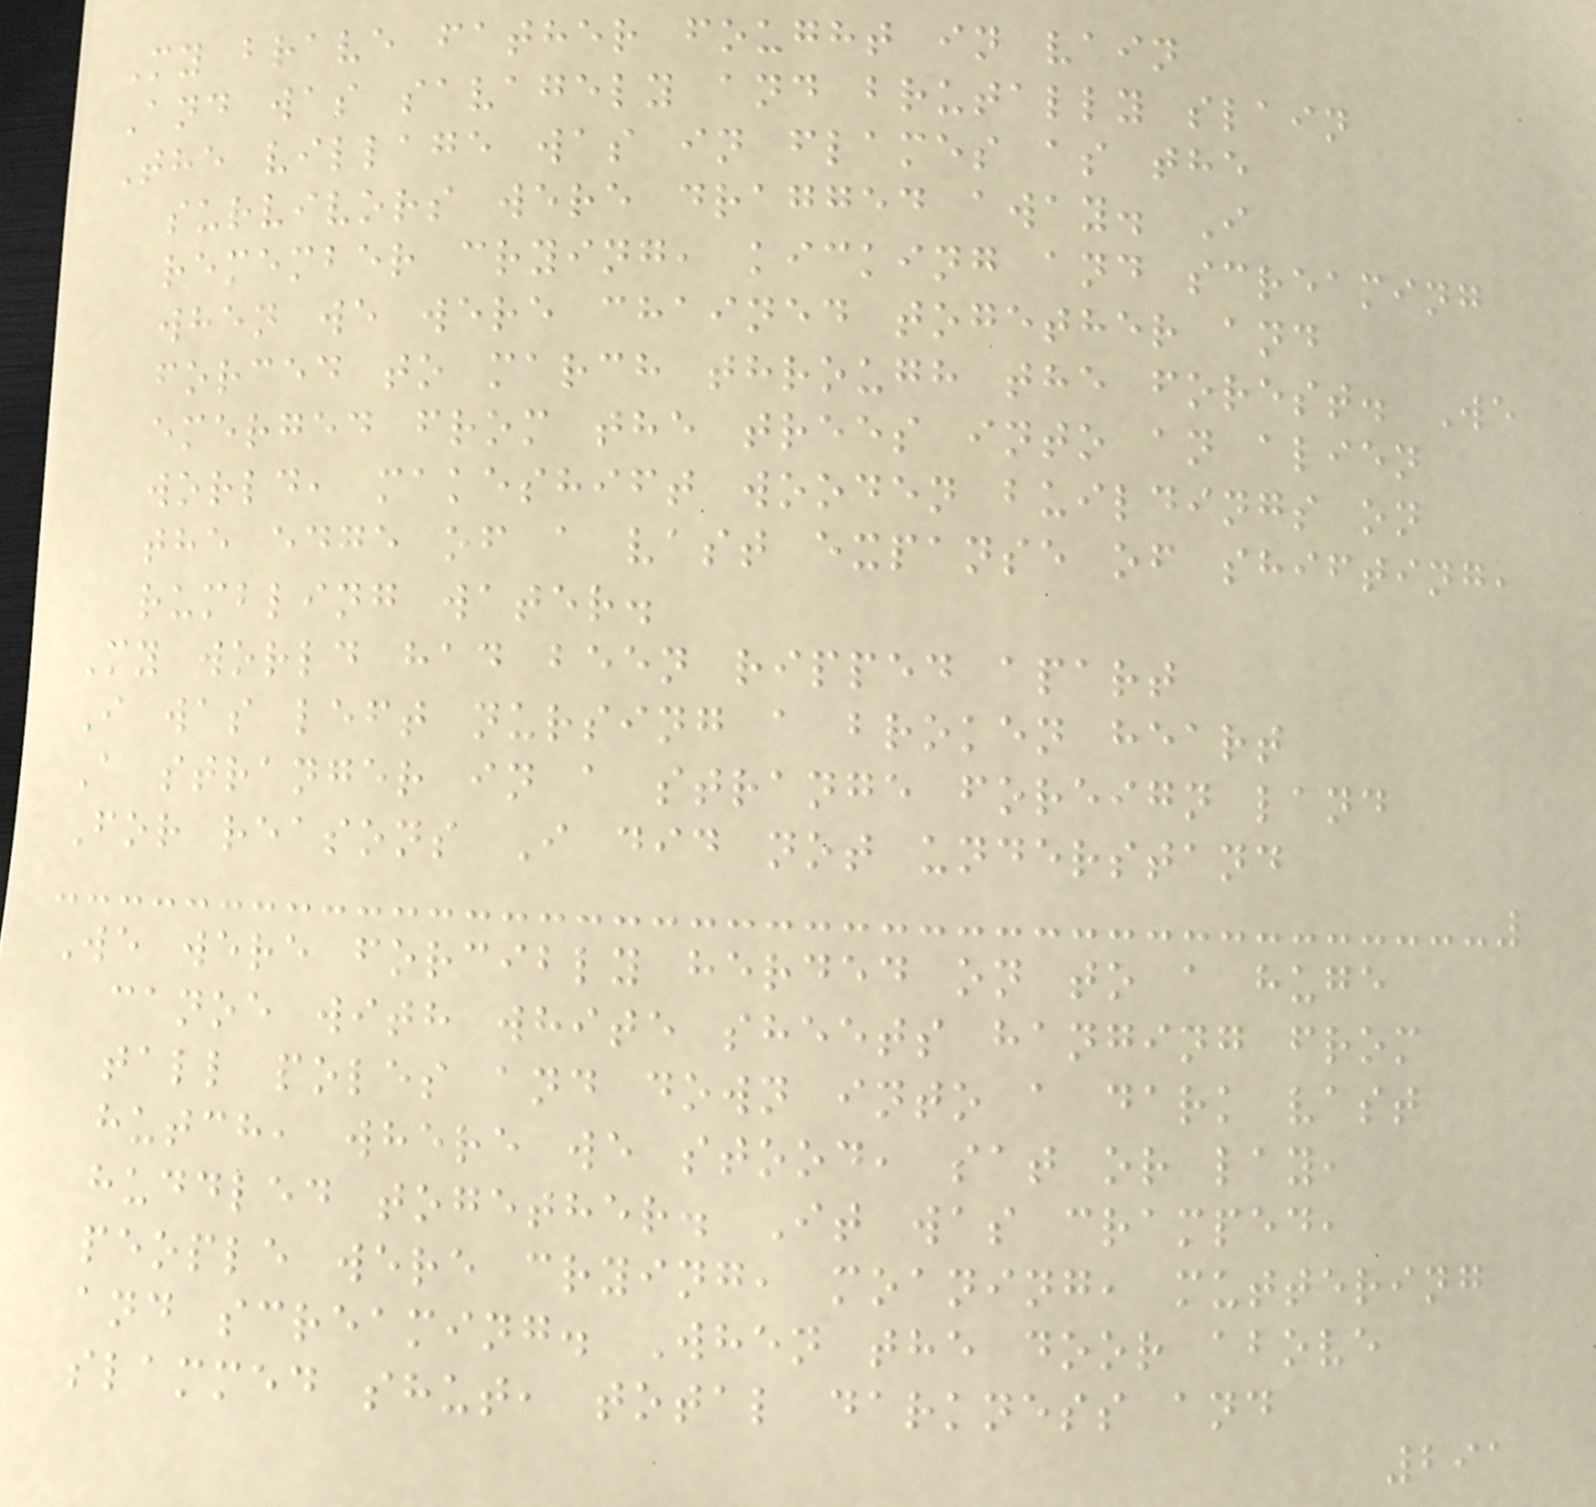My brave father fought in vain
And was savagely and brutally slain
The village was in flames as the
survivors were dragged away. I
remember crying, kicking and screaming
when we were chained together and
forced to march through the forest. We
emerged from the trees into an alien
world, makeshift wooden buildings on
the edge of a vast expanse of shifting,
rumbling water.
My world had been ripped apart
I was left nursing a broken heart
A stranger in a strange foreign land
For reasons I did not understand
We were forcibly herded on to a huge
canoe with white sheets hanging from
tall poles and down into a dark vast
hutch, where we stood, sat or lay,
huddled together. It was cramped,
people were crying, moaning, muttering
and screaming. When the door above
slammed shut, total darkness and
291
